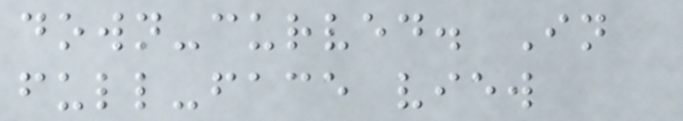down-curved. In
full-face view
